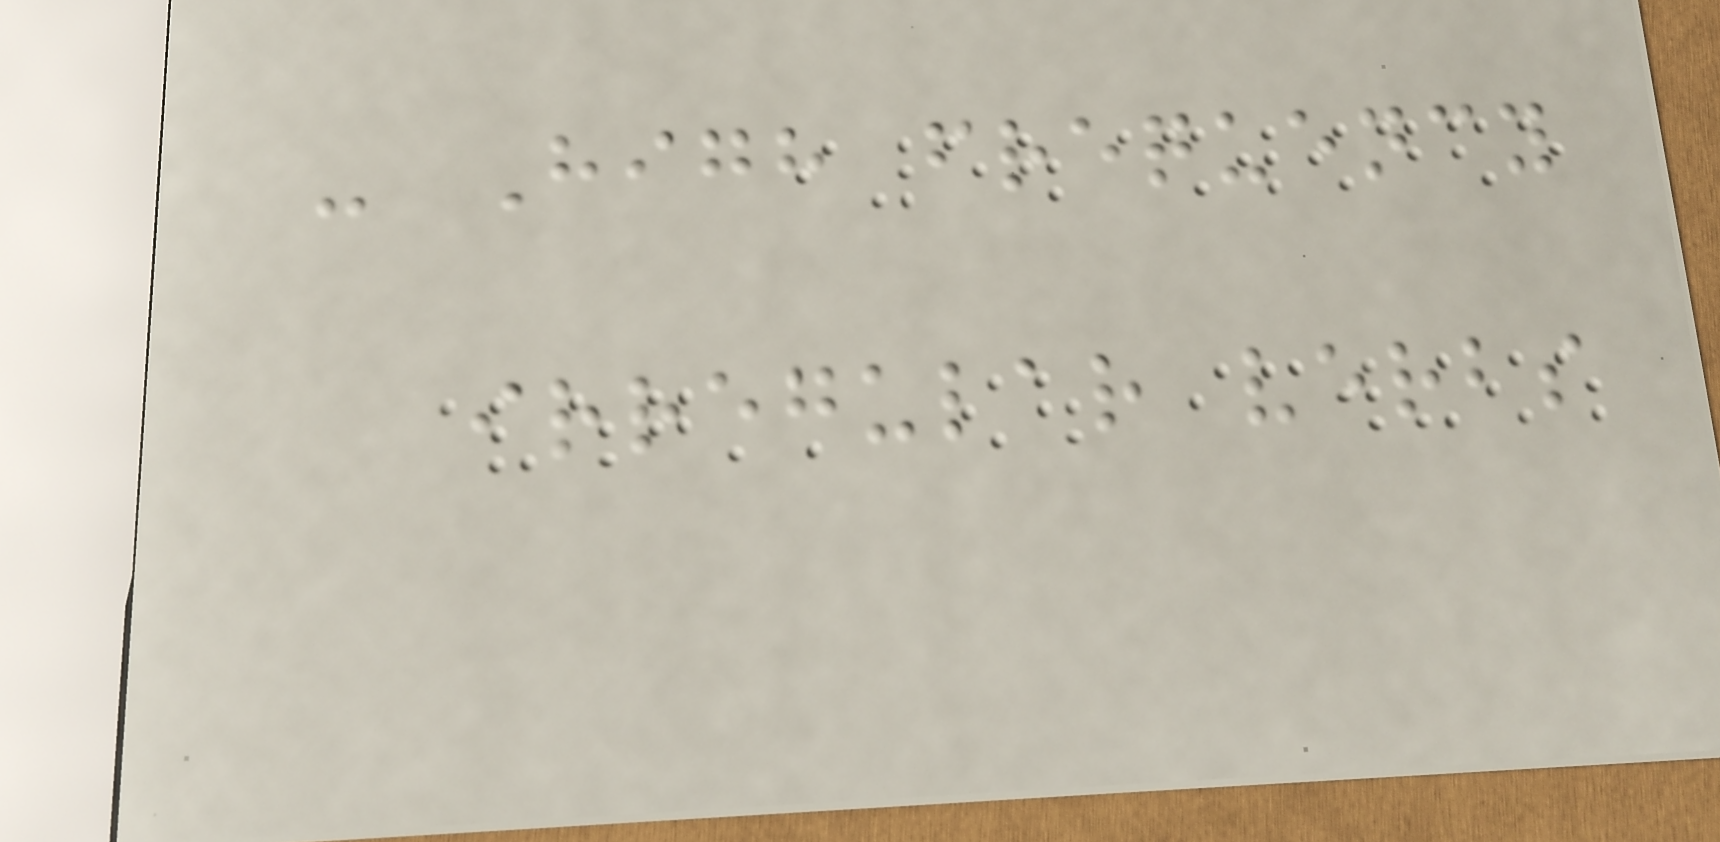- High frequency
irregular verbs
